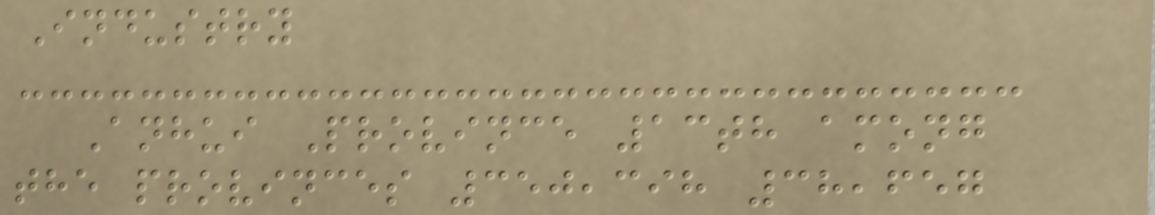Industry
Anhui Province 13th among
the provinces 350,398 38,657
